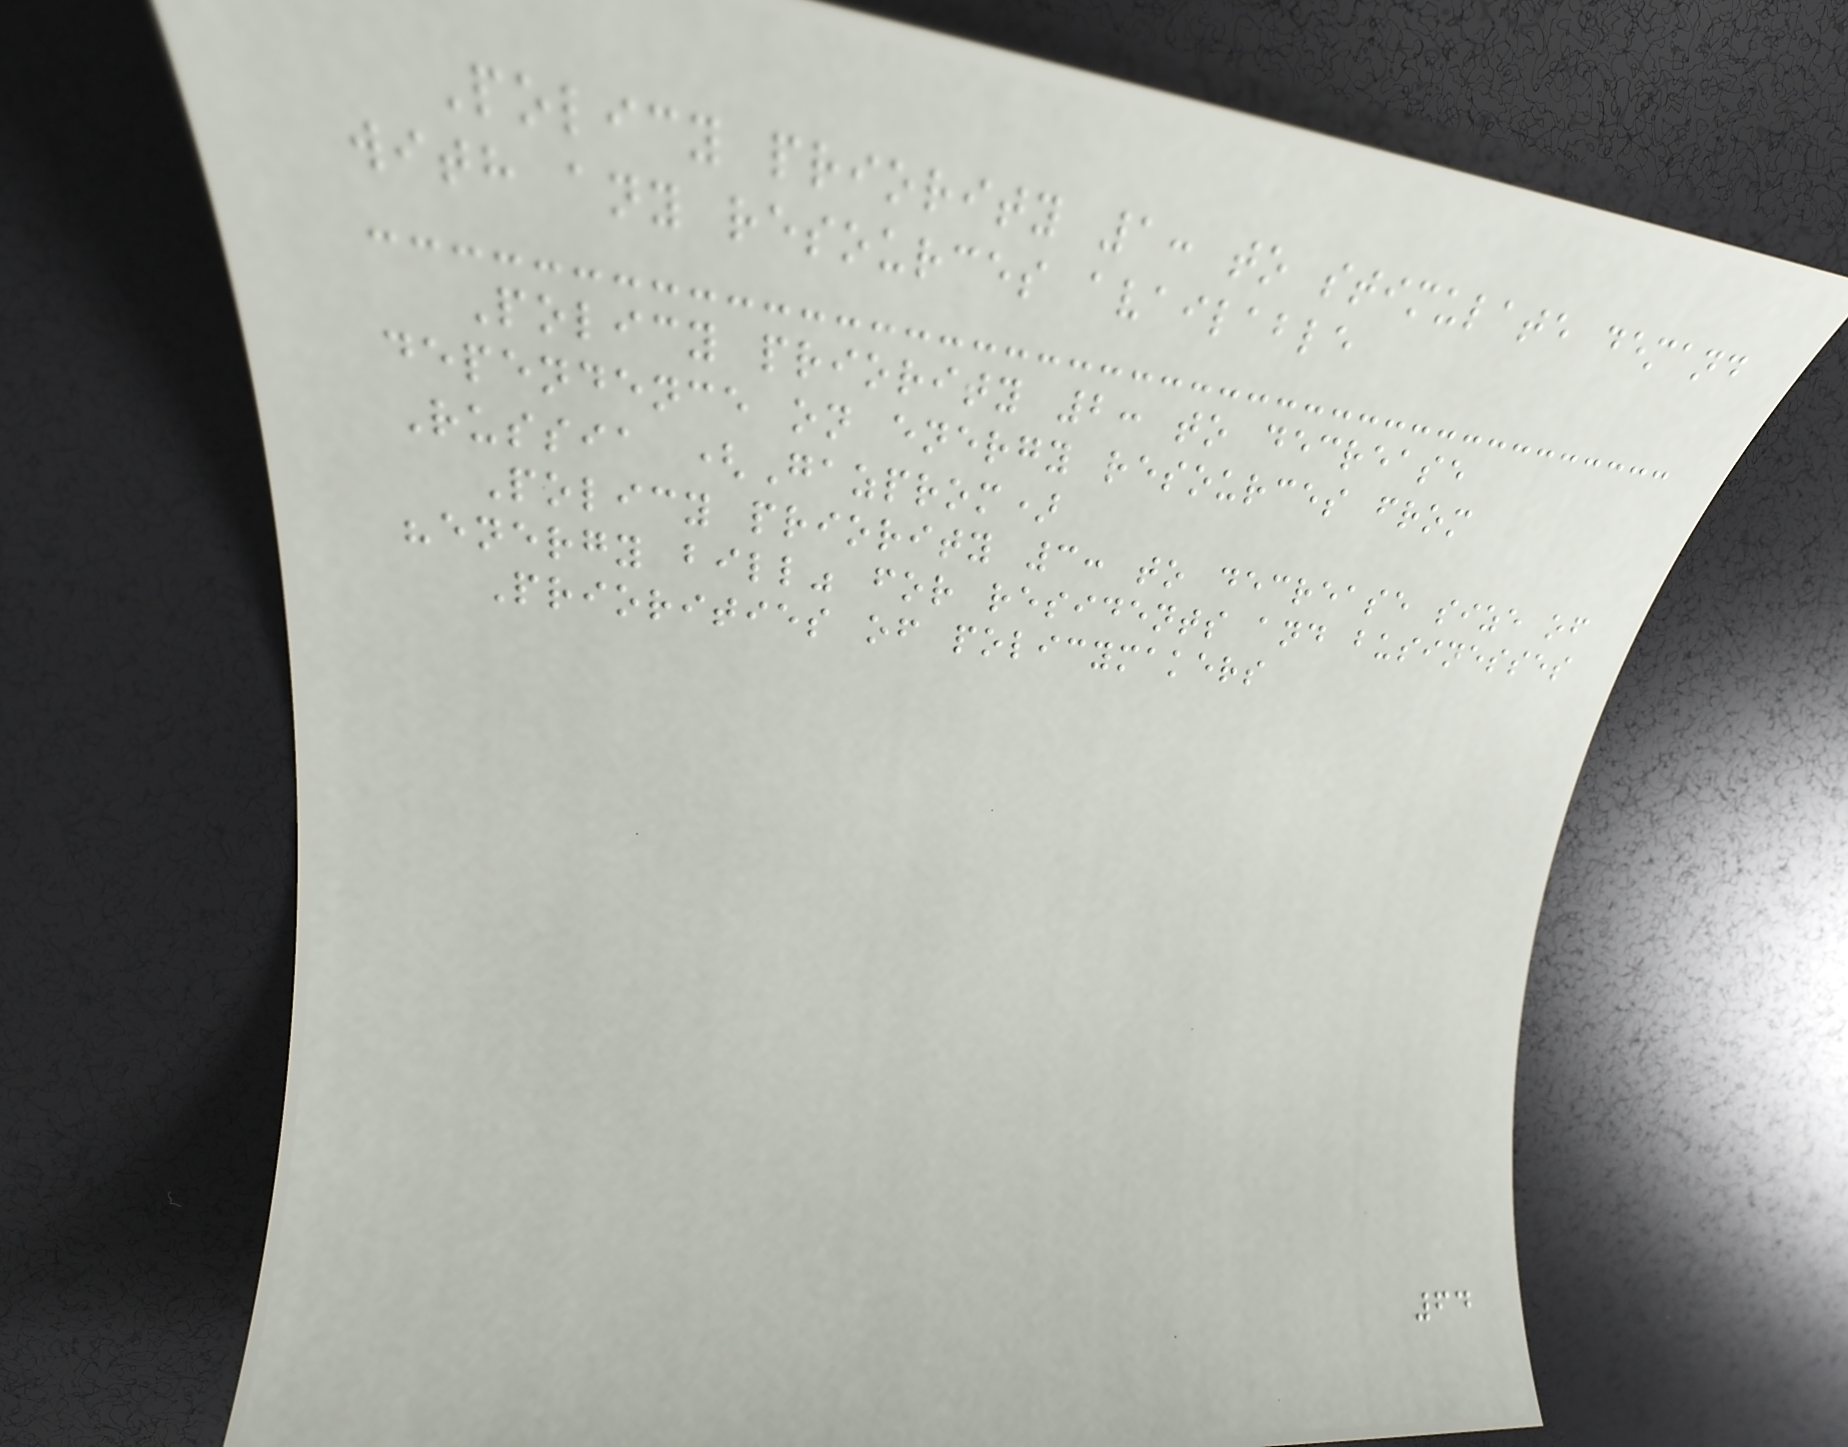Policy priority 1: to stimulate demand
with any resources available
Policy priority 2: to decrease
dependence on energy resources from
Russia (Gazprom)
Policy priority 3: to decrease size of
"energy bill" for residents and businesses
Priorities of policymakers
64
